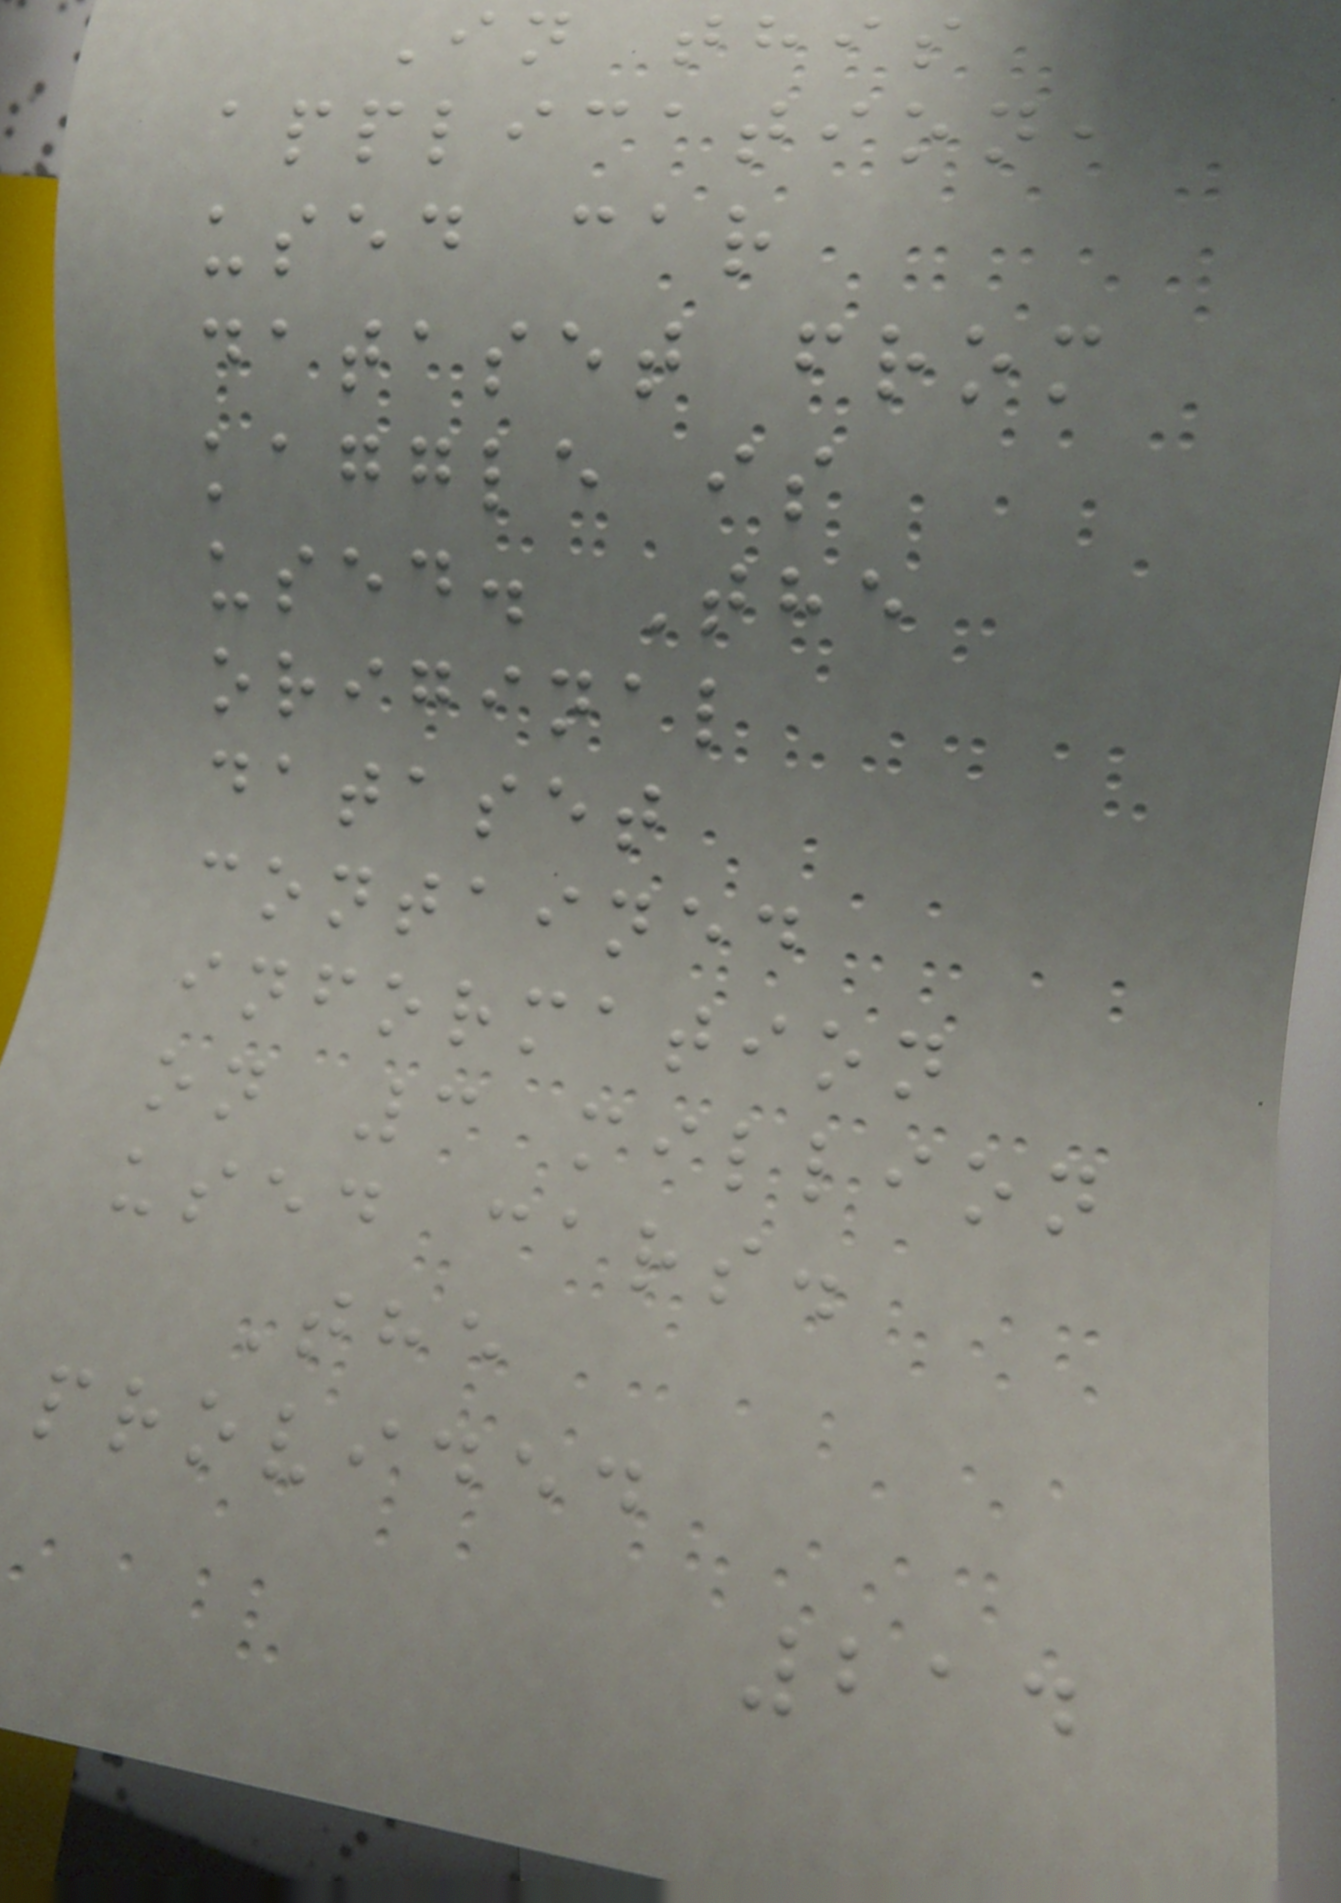In this
application,
used car
dataset from
kaggle is
used. The
original
dataset
contained
information
on 3 million
used cars.
The
provided
214
